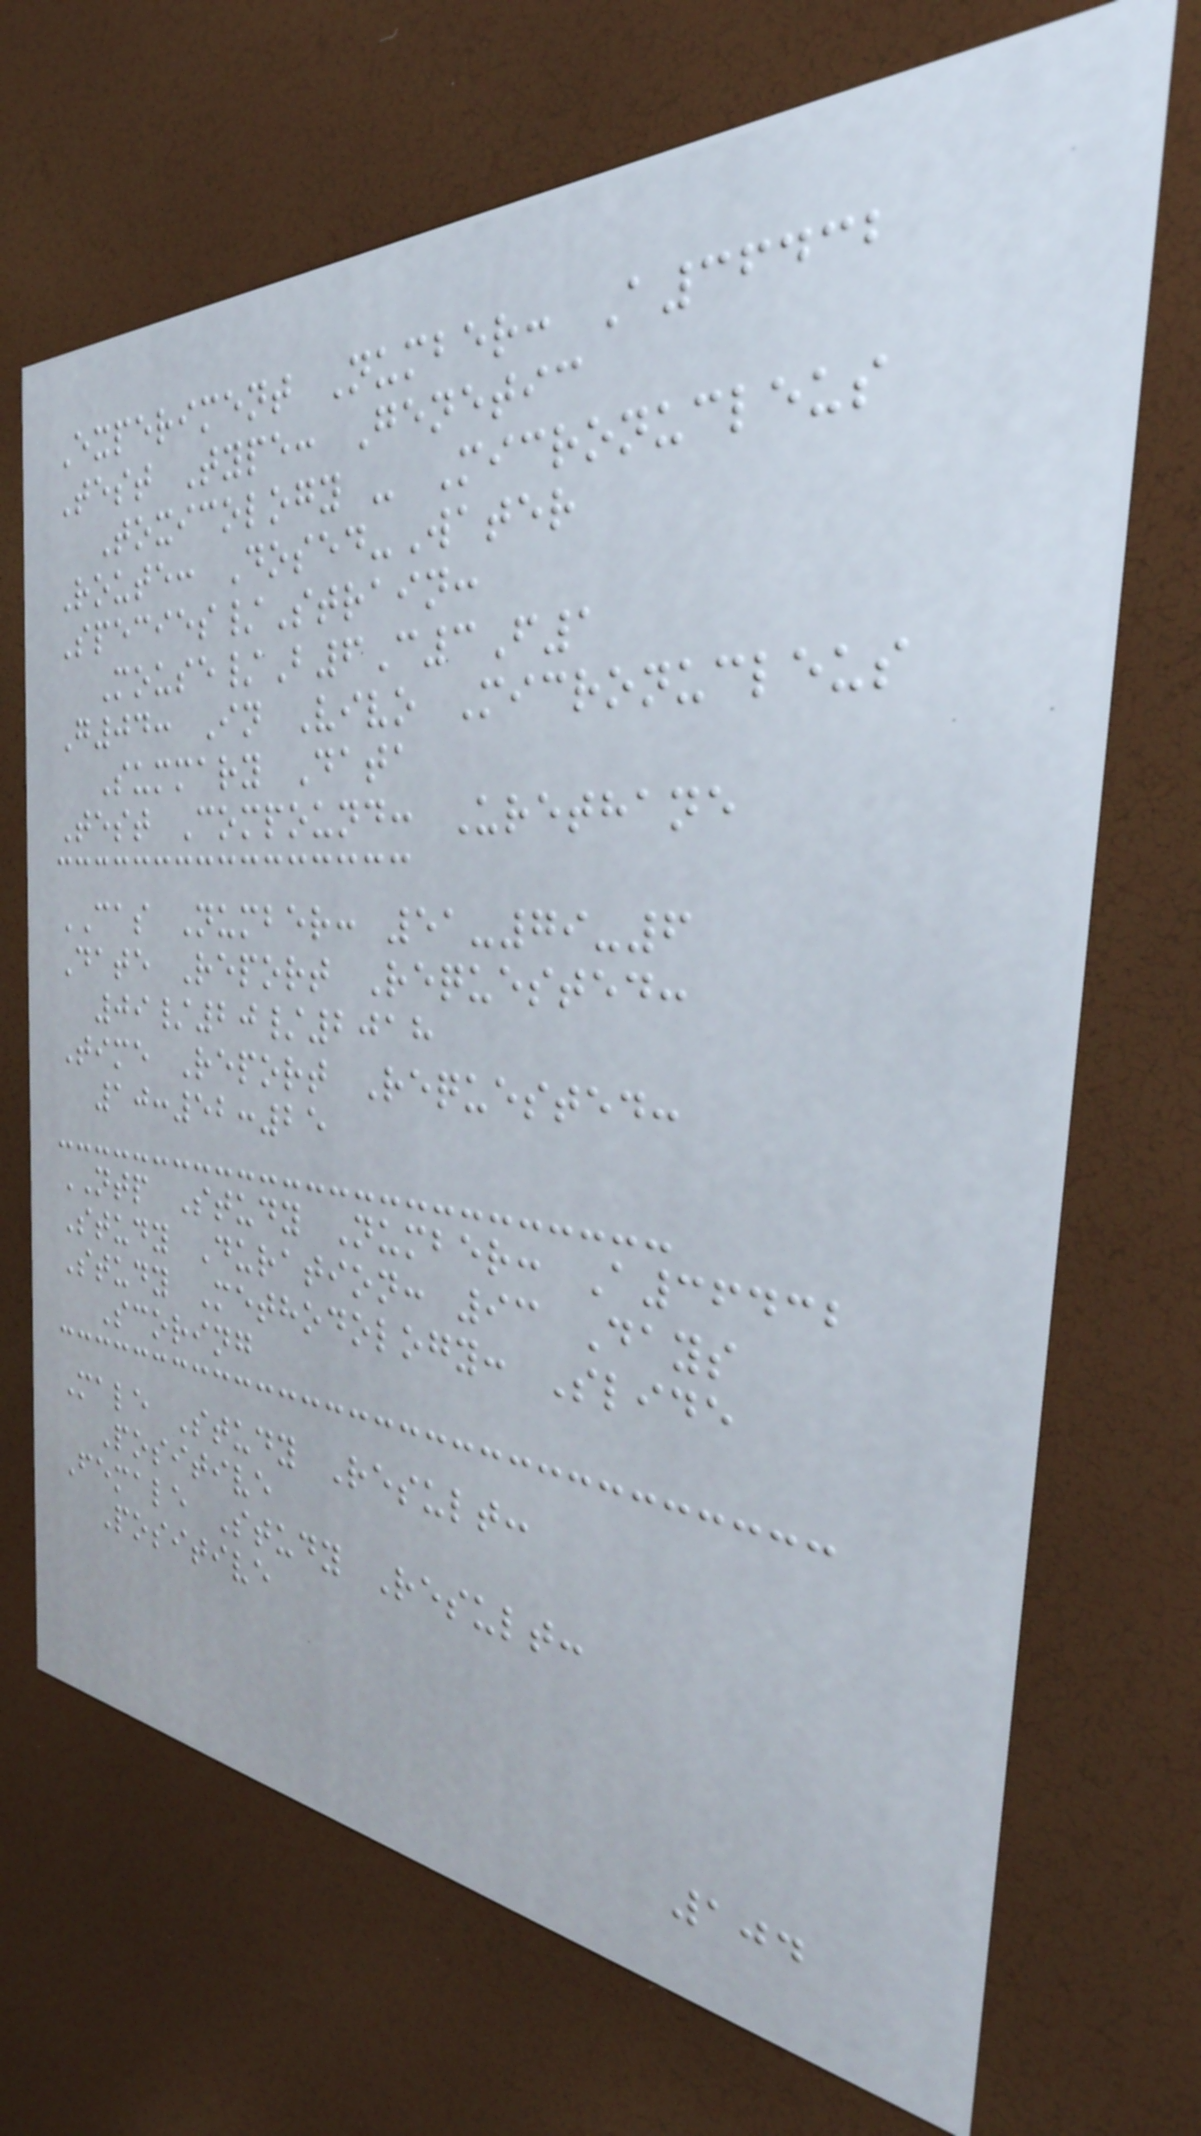Experiment Number: A36432
Test Type: Genetic
Toxicology - Micronucleus
Route: Dosed-Water
Species/Strain:
Mouse/B6C3F1
G04: In Vivo Micronucleus
Summary Data
Test Compound: Urethane
CAS Number: 51-79-6
Date Report Requested:
09/20/2018
Time Report Requested:
10:52:25
NTP Study Number: A36432
Study Duration: 93 Days
Study Methodology: Slide
Scoring
Male Study Result:
Positive
Female Study Result:
Positive
104
